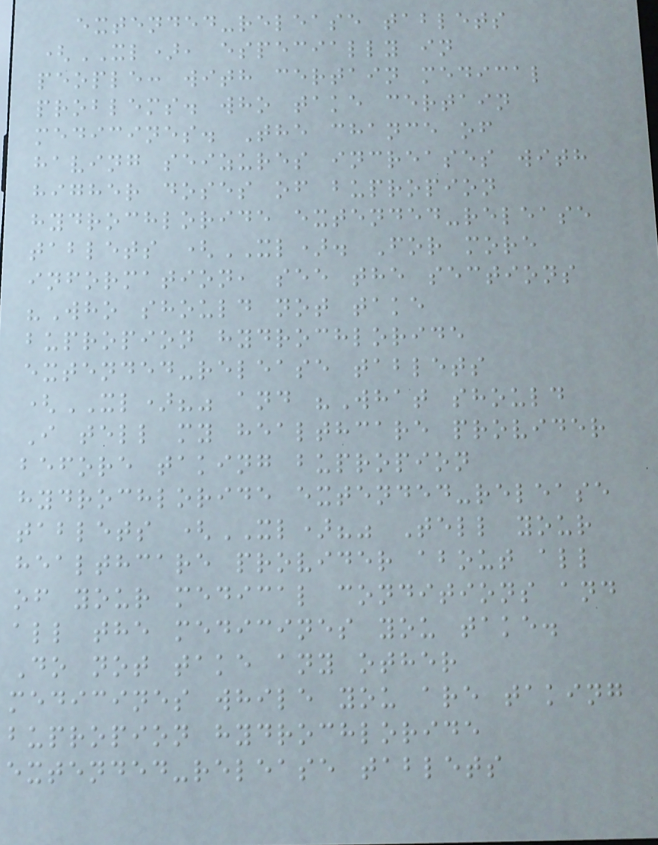extended-release tablets
(XL), especially in
people: with certain medical
problems. who take certain
medicines. The chance of
having seizures increases with
higher doses of bupropion
hydrochloride extended-release
tablets (XL). For more
information, see the sections
"Who should not take
bupropion hydrochloride
extended-release tablets
(XL)?" and "What should
I tell my healthcare provider
before taking bupropion
hydrochloride extended-release
tablets (XL)?" Tell your
healthcare provider about all
of your medical conditions and
all the medicines you take.
Do not take any other
medicines while you are taking
bupropion hydrochloride
extended-release tablets
